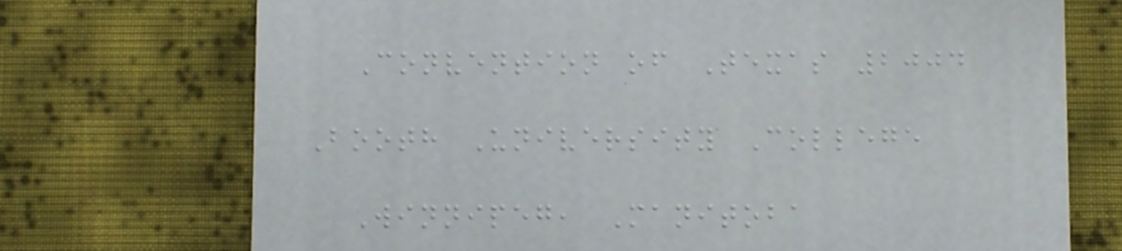Convention of Texas 2004
Booth University College
Winnipeg, Manitoba
